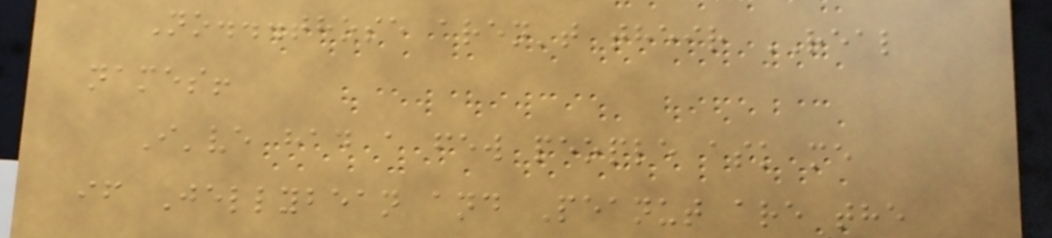No...those aren't their REAL
names!
I've had a few people ask me
if Jellybean and Peanut are the
